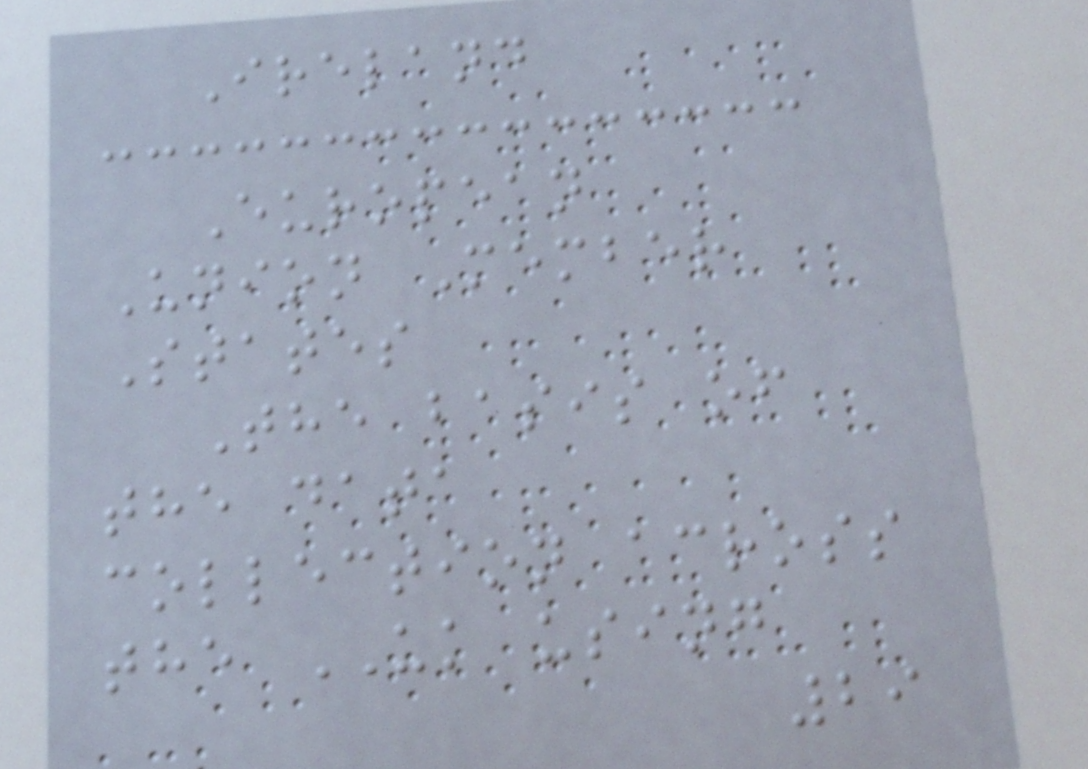Ireland
European
Union Member
States
The basis of
the data
collection across
the UK using
29
